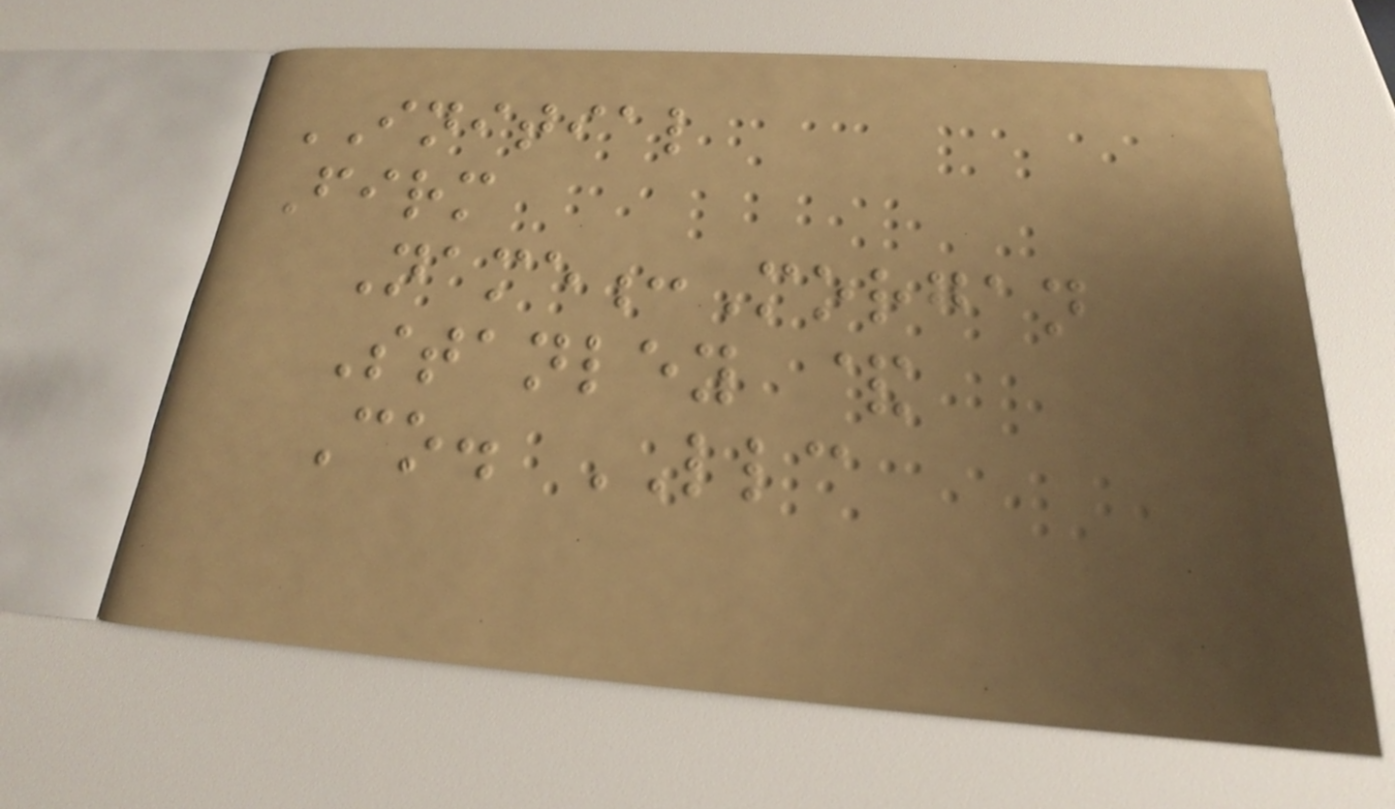INITIAL
Firm
Name:Morgan
Stanley &
Co. LLC
